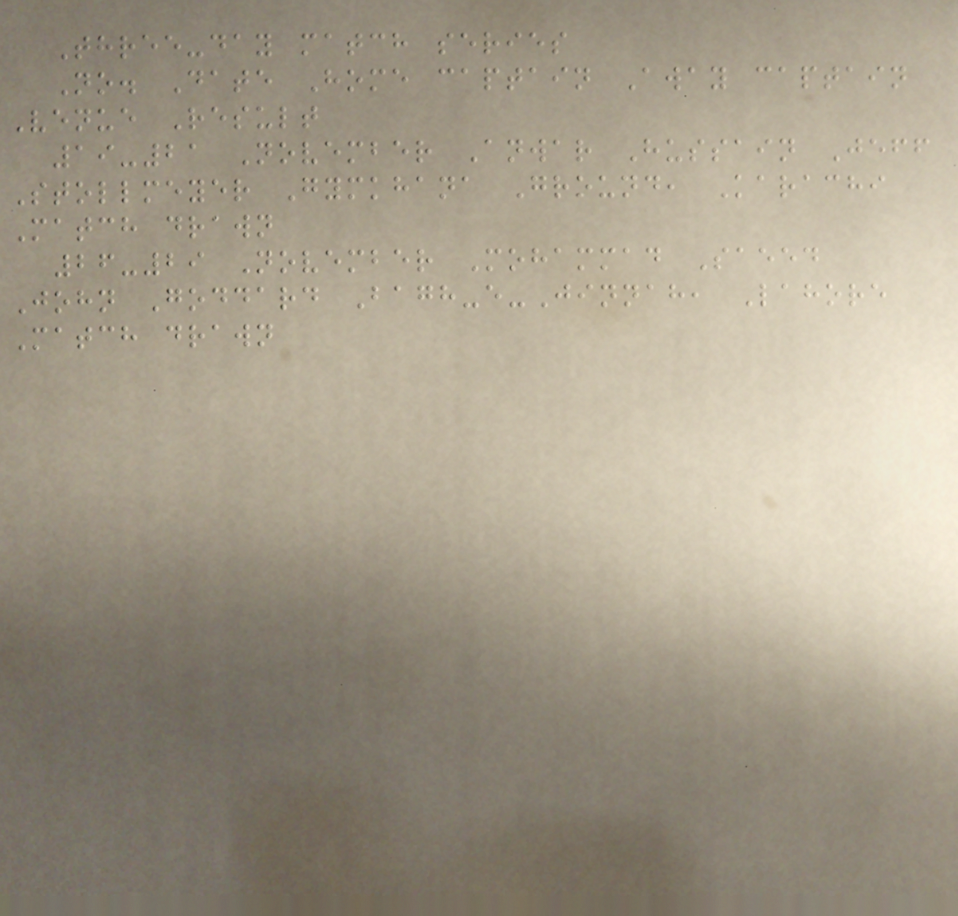Three-day match series
No. Date Home captain Away captain
Venue Result
19-21 November Anwar Hussain Jeff
Stollmeyer Gymkhana Ground, Karachi
Match drawn
26-29 November Mohammad Saeed
John Goddard Bagh-e-Jinnah, Lahore
Match drawn
